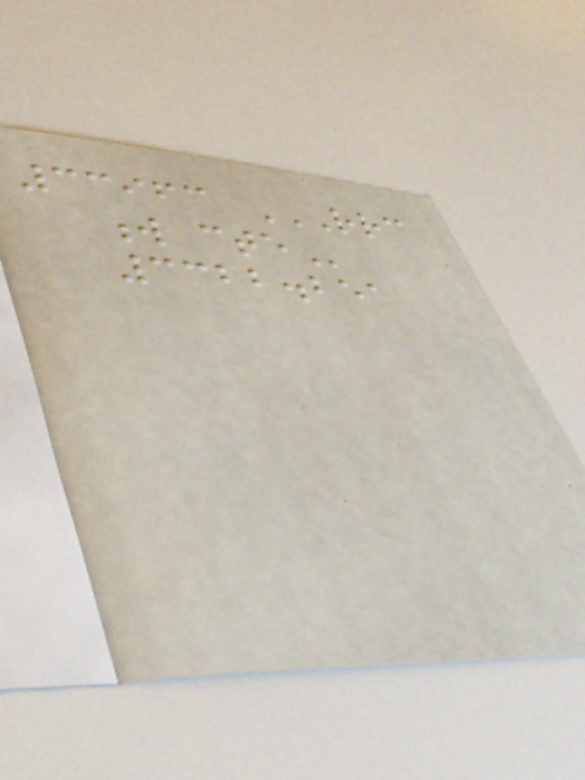33963 RRC
W CTE
3322.251
